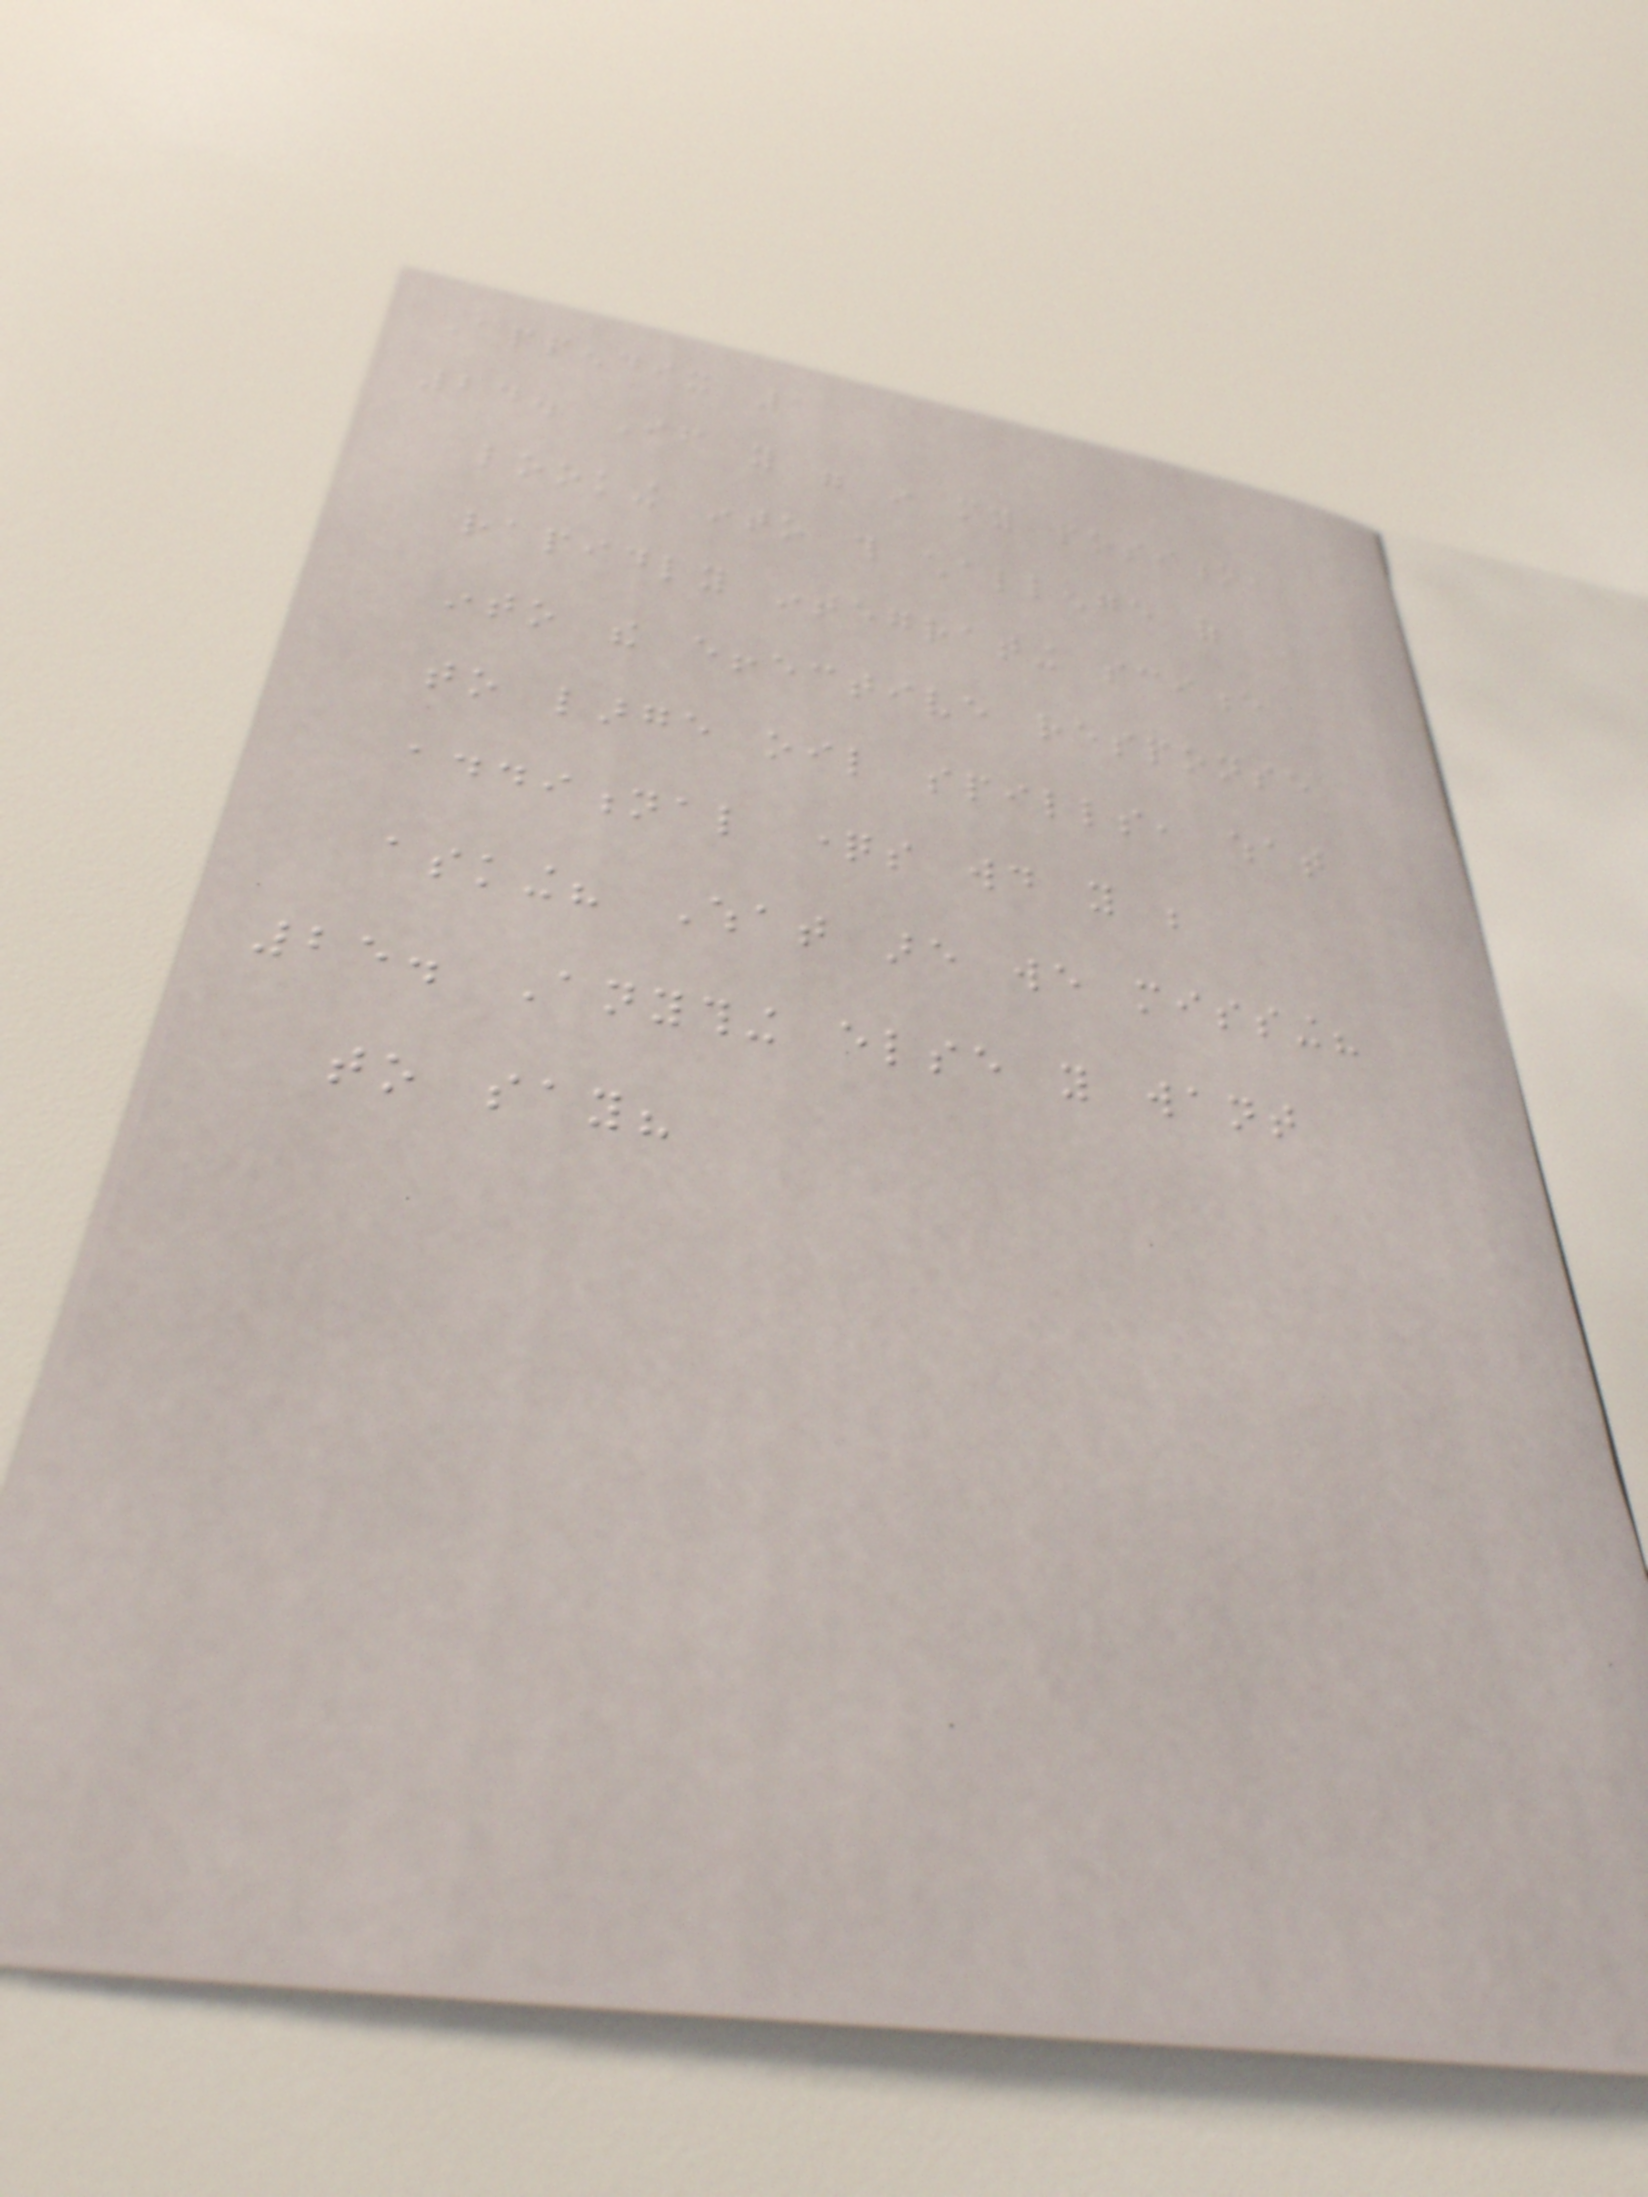Appendix 1
24. If you were in my position,
looking into this challenge of
rapidly integrating science
into the effective response
to large oil spills, what
additional questions would you be
asking? What are we missing?
25. Anything else you want
to say?
